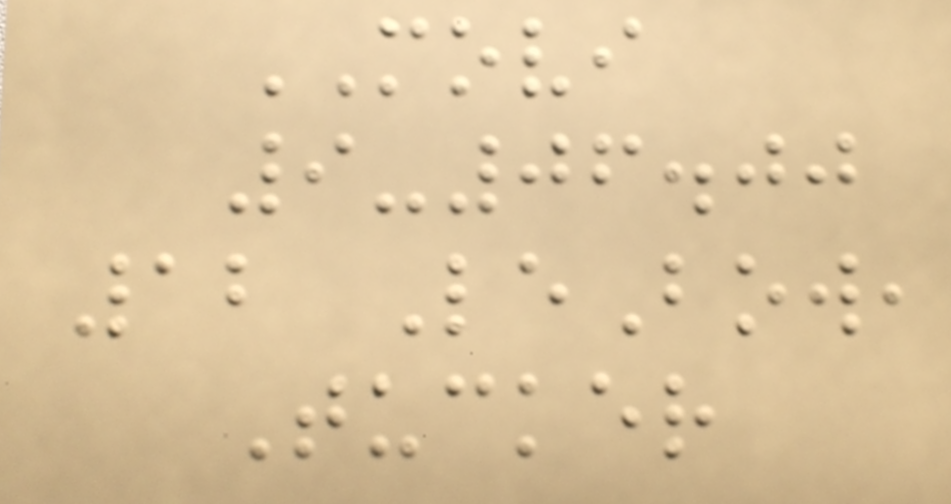MOVI
9-06.00
12 LeBow,
Tucker
